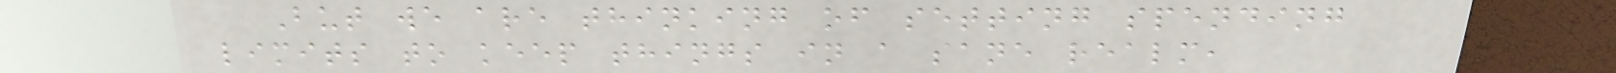But we are thinking of setting spending
limits to keep things in a sane realm,
